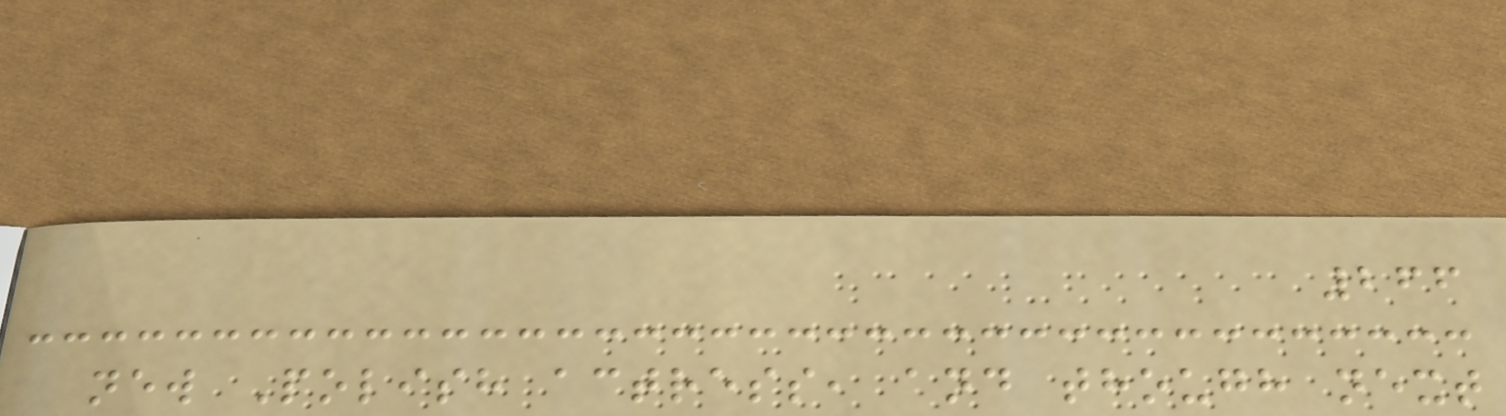266
new Polish actress, and though next
